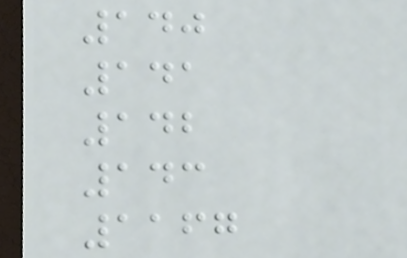140
141
142
143
1167
